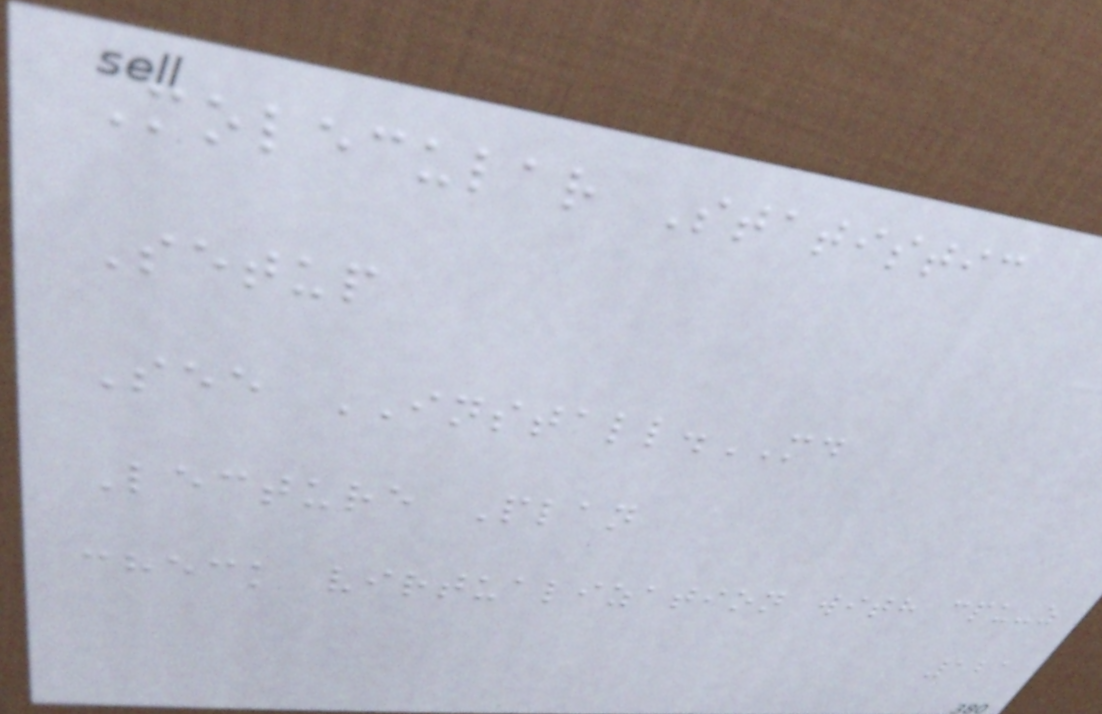Molecular Statistic
Setup
See INSTALL.MD
Lecture Plan
check virtualization with cpu-z
121
